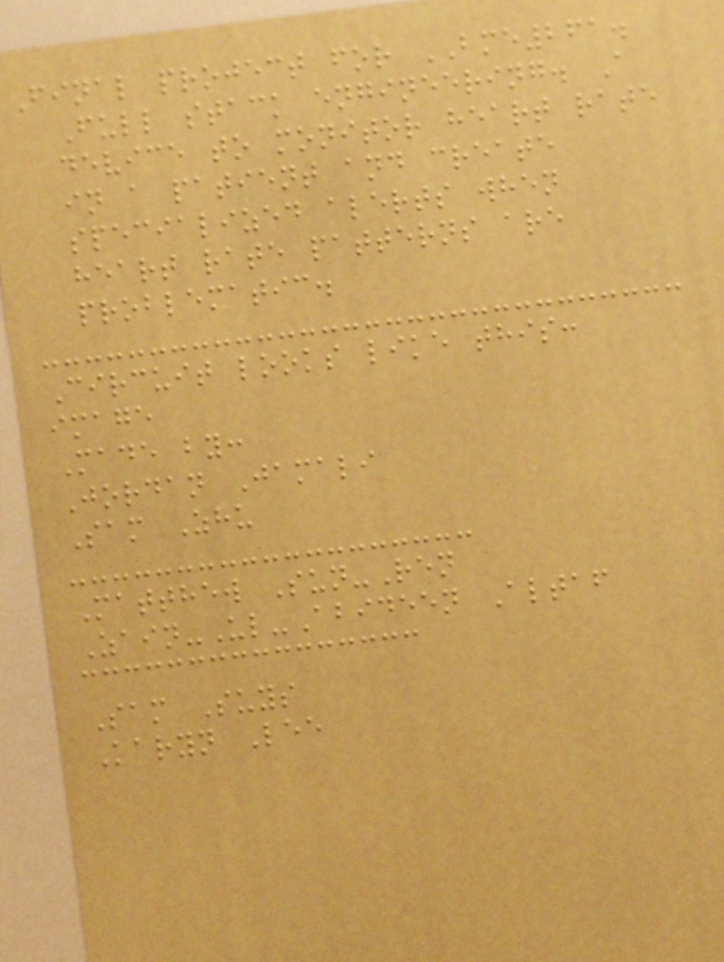Final project for BME261.
Full stack engineering. A
device to monitor heart rate
in a patient and create
specialized alerts when
heart rate patterns are
problematic.
Circuit looks like this:
image
Made by:
Jordan Jamali
Sam Zhu
Matthew Sun-Ren
Zain-Ul-Abideen Altaf
Sam Suys
Karyn Lee
